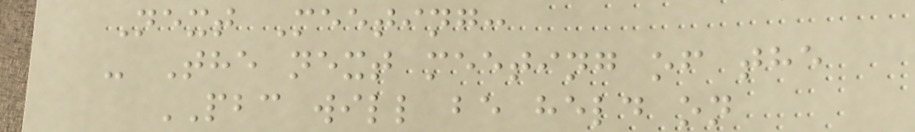Next Meeting:
- The next meeting of the
PBC will be held on
